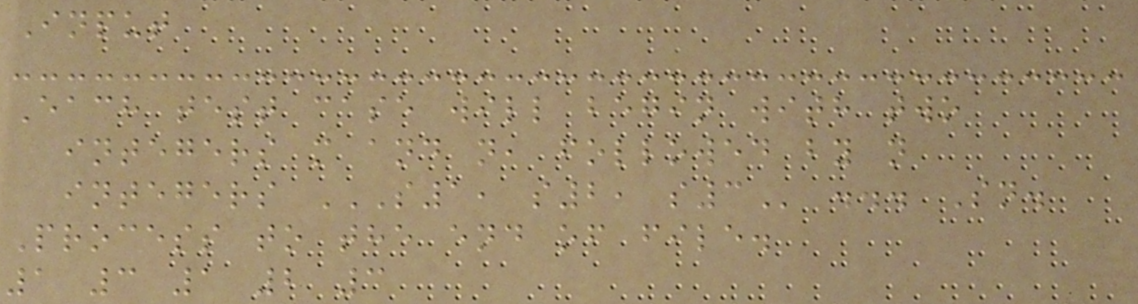Input
Each test case will begin with two
integers m and n, followed by n
integers S1, S2, S3 ... Sn.
Process to the end of file.
1 3 1 2 3
